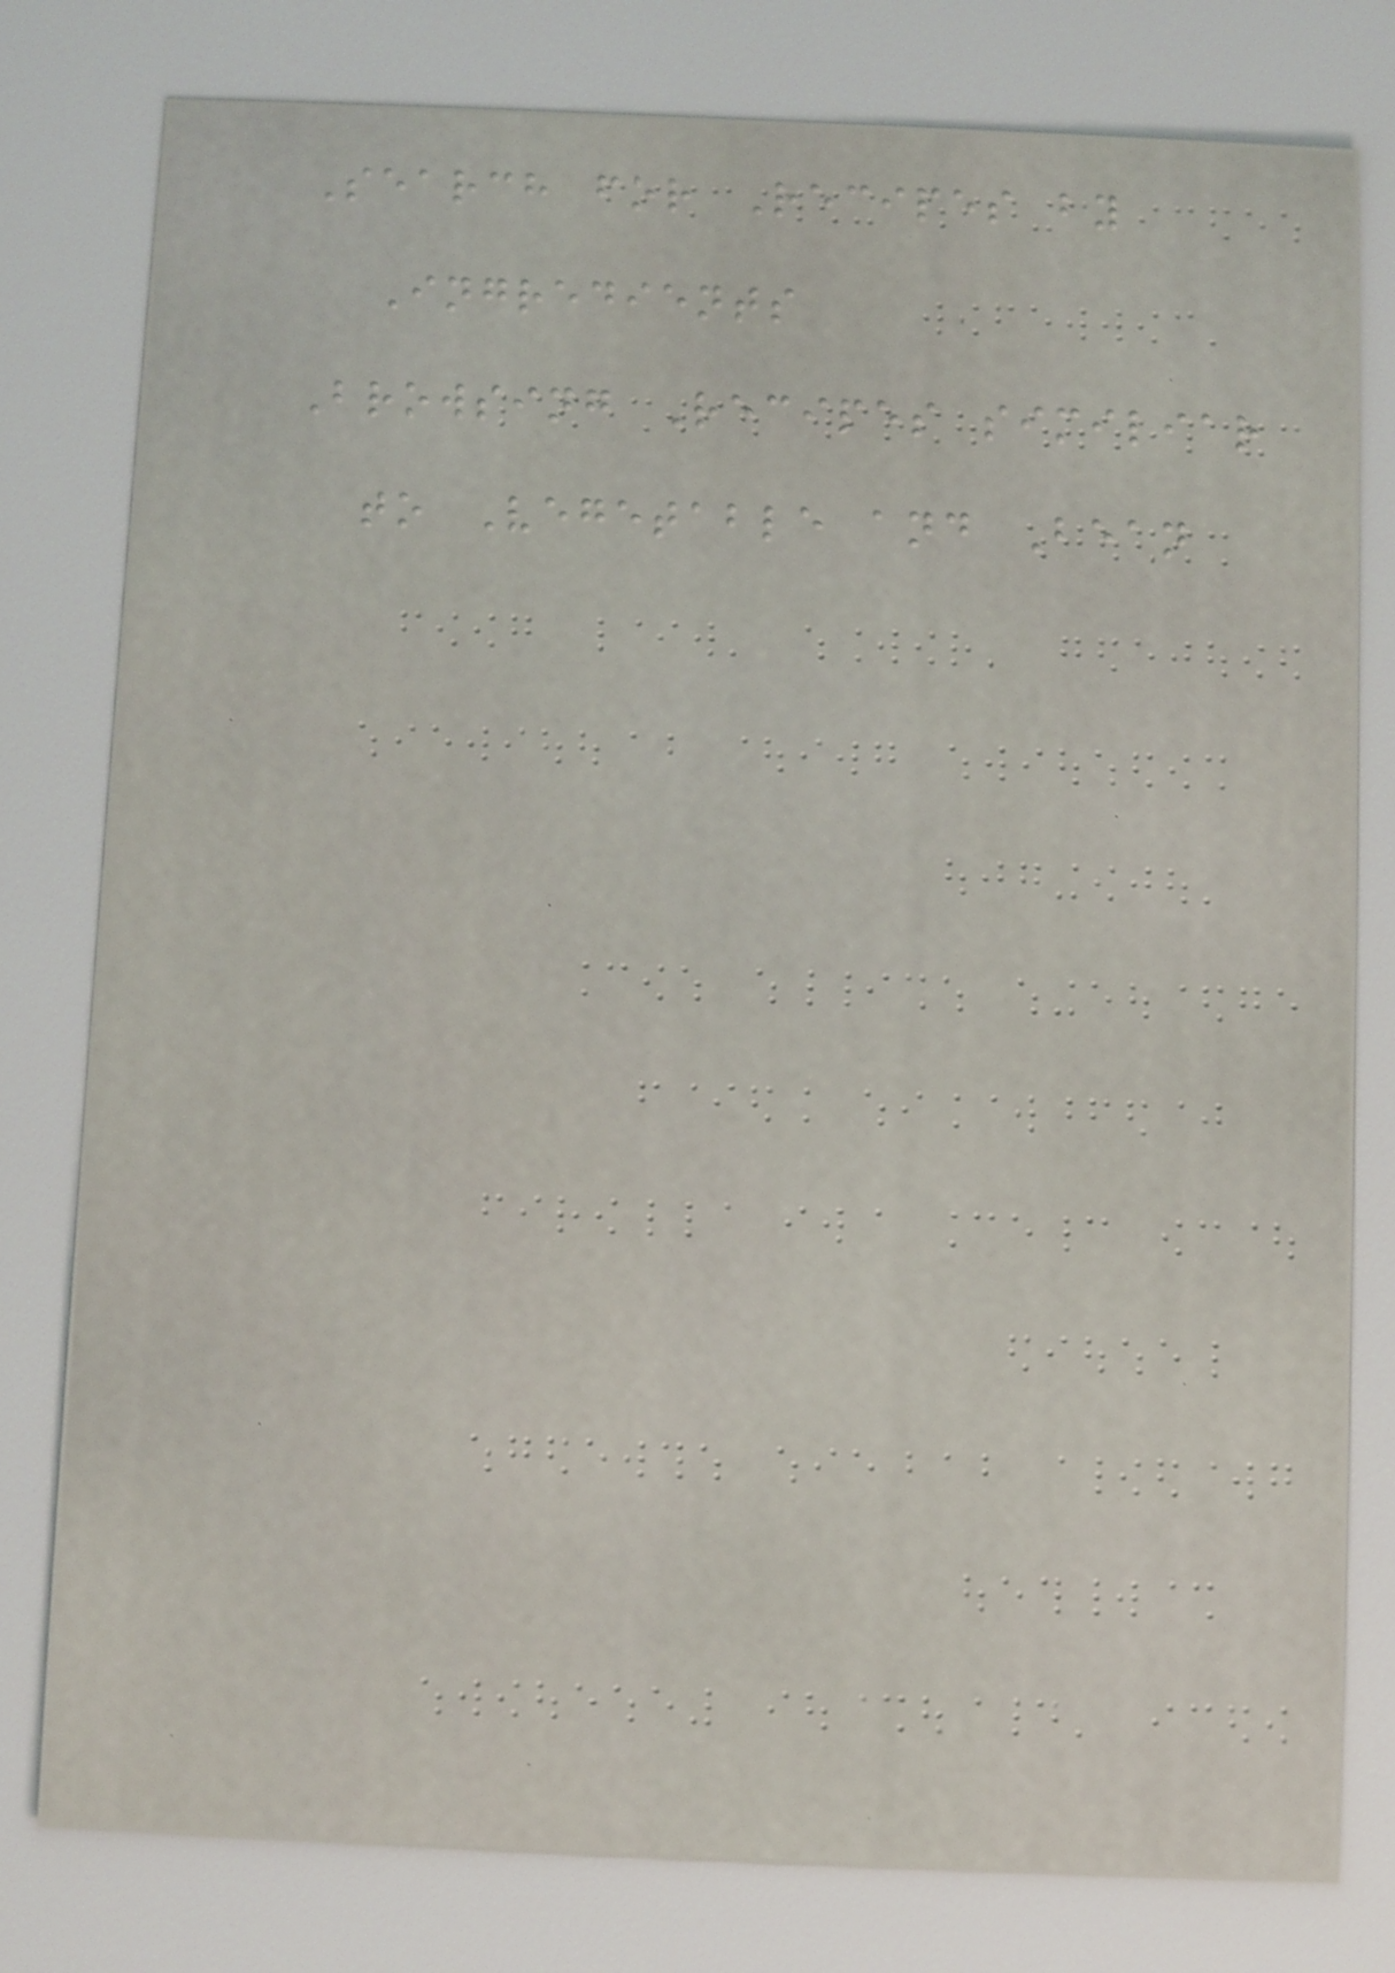Search for Recipes by
Ingredients
Browsing Recipes similiar
to Vegetable and Bean
